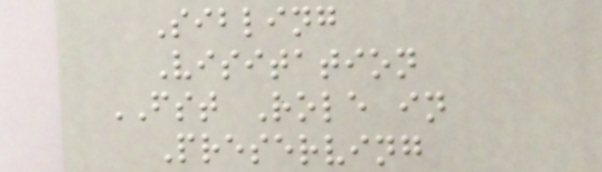Sibling
Visitation
FST Role in
Preserving
